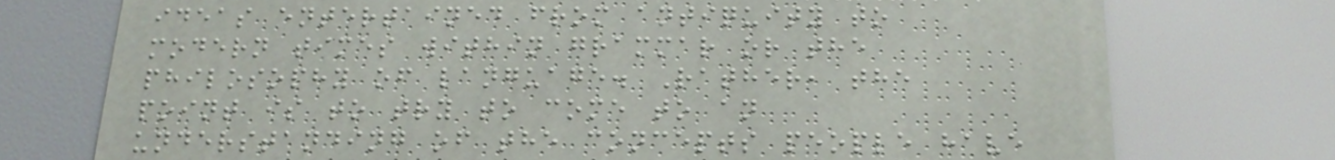ideas entertained from antiquity to
modern times within grammar or the
philosophy of language. Rather, the
point is to try to come to an
understanding of the concepts people have
